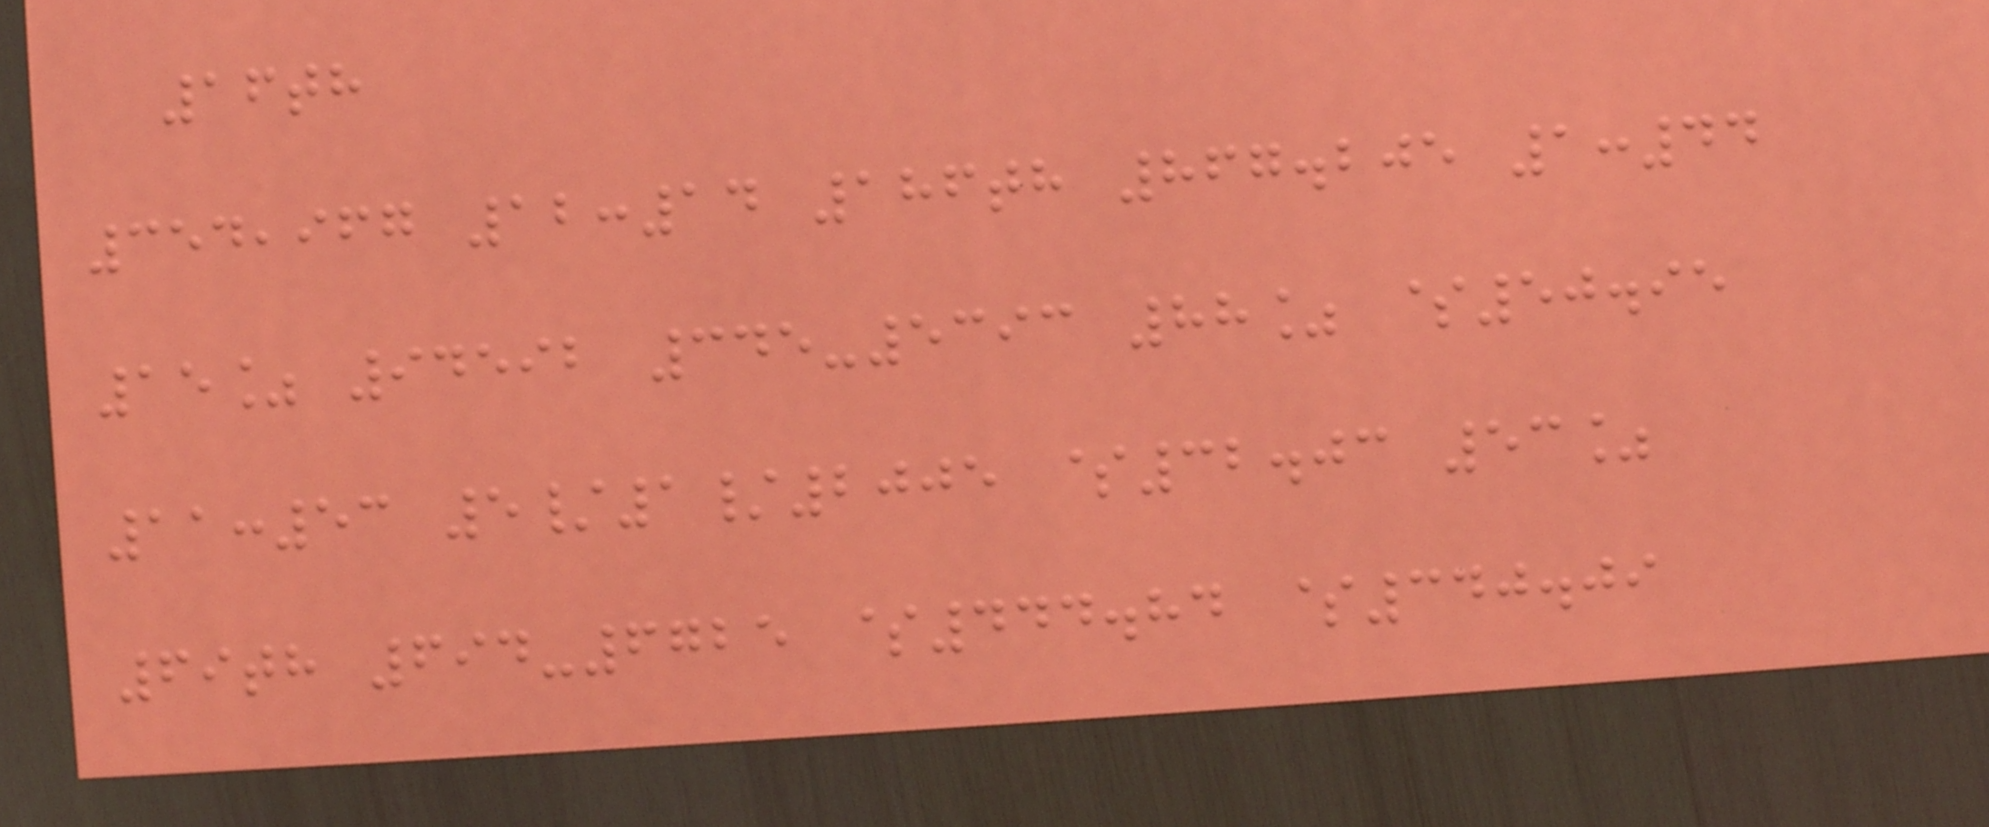16th
354,967 12:14 186th 867.205 1:44
15% 94592 345-5393 88% $50.95
11:53 5/1/2005 $32.03 53%
69th 694-6725 $444.84 $340.09
